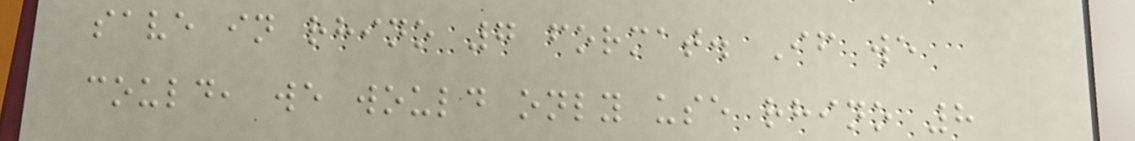save in rhino 7 format. If we
could, we would only use rhino 8
